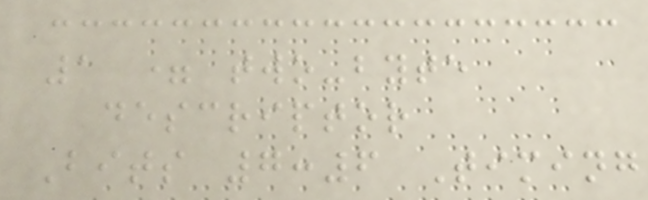1 = two-byte
descriptor
Bits 7:6 Timing
